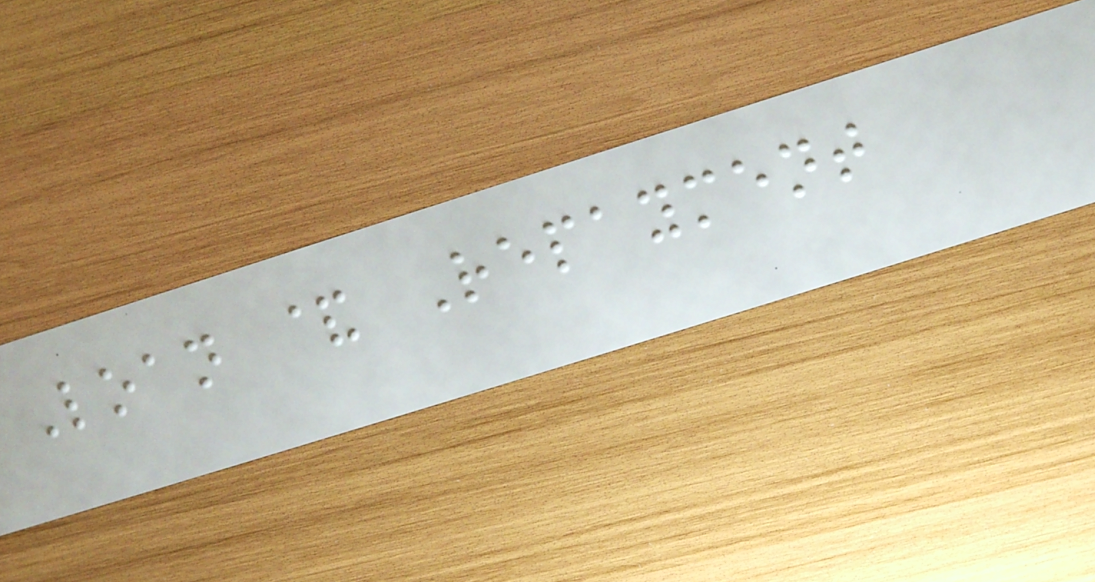Loan & Repayment
